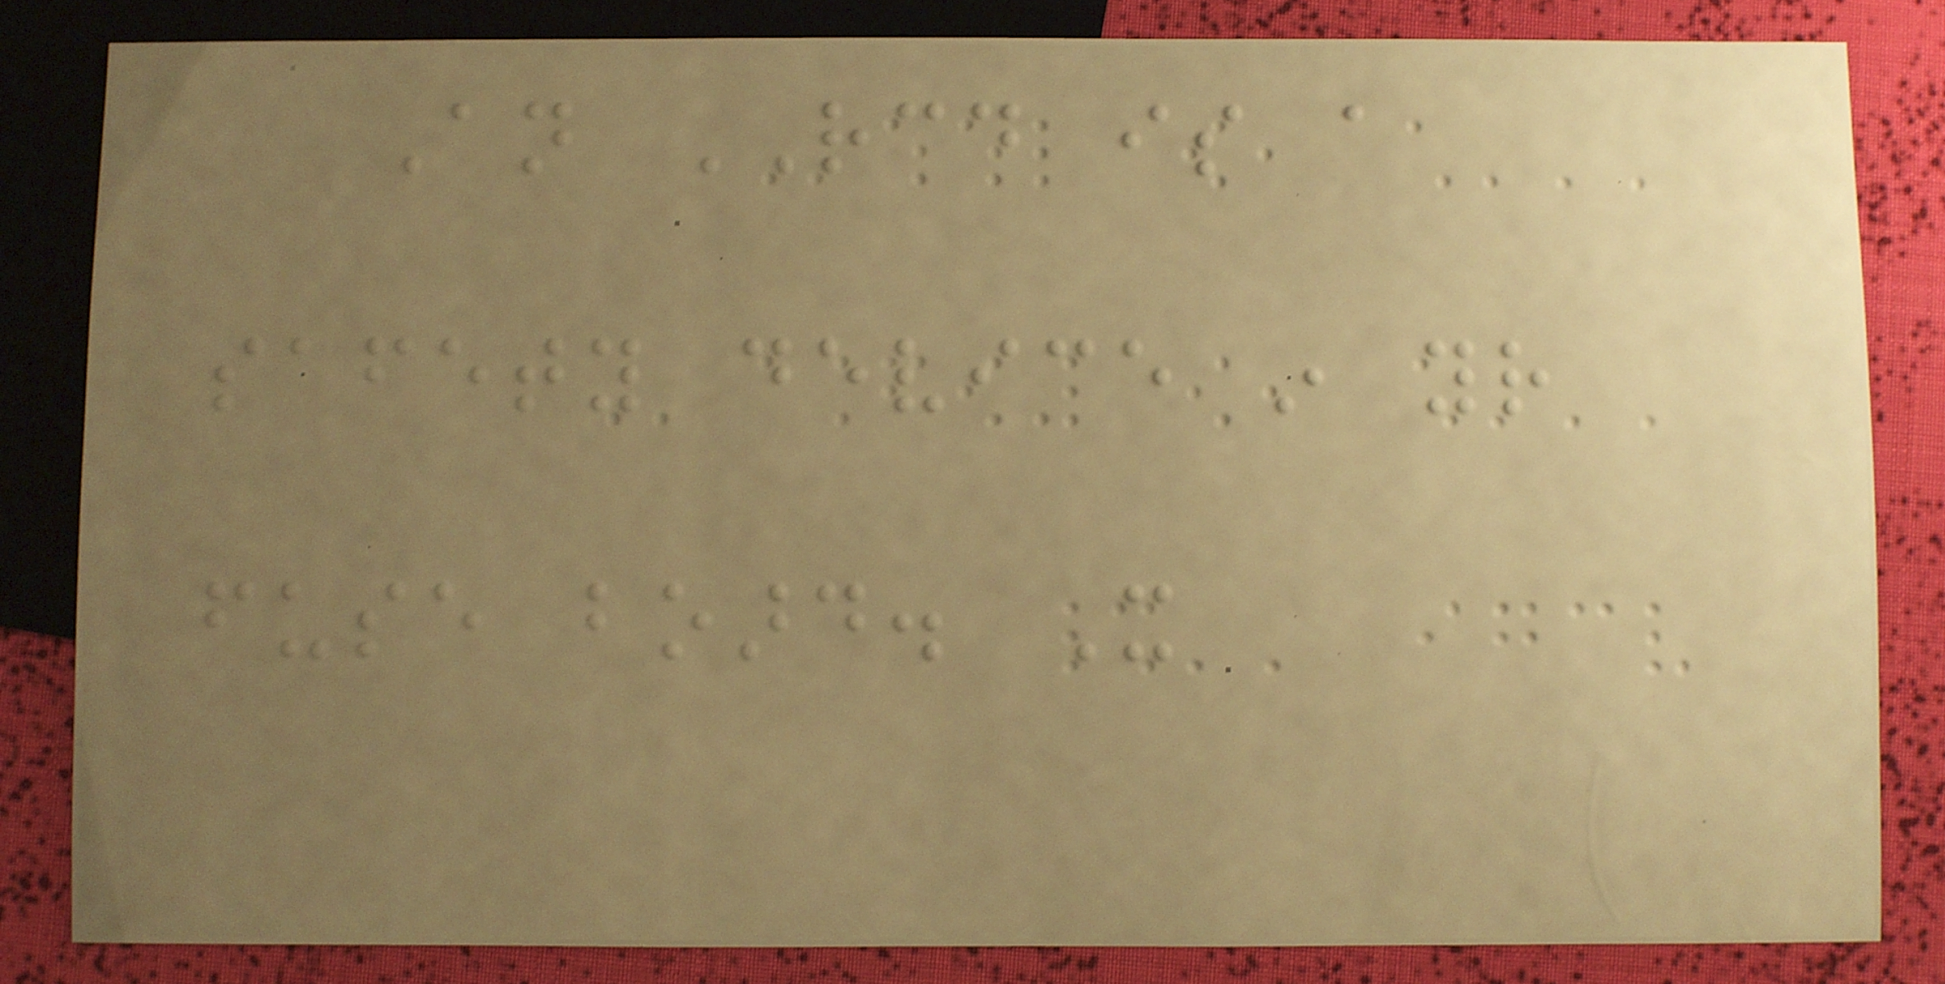An RCD is a
safety device in your
fuse board. It
